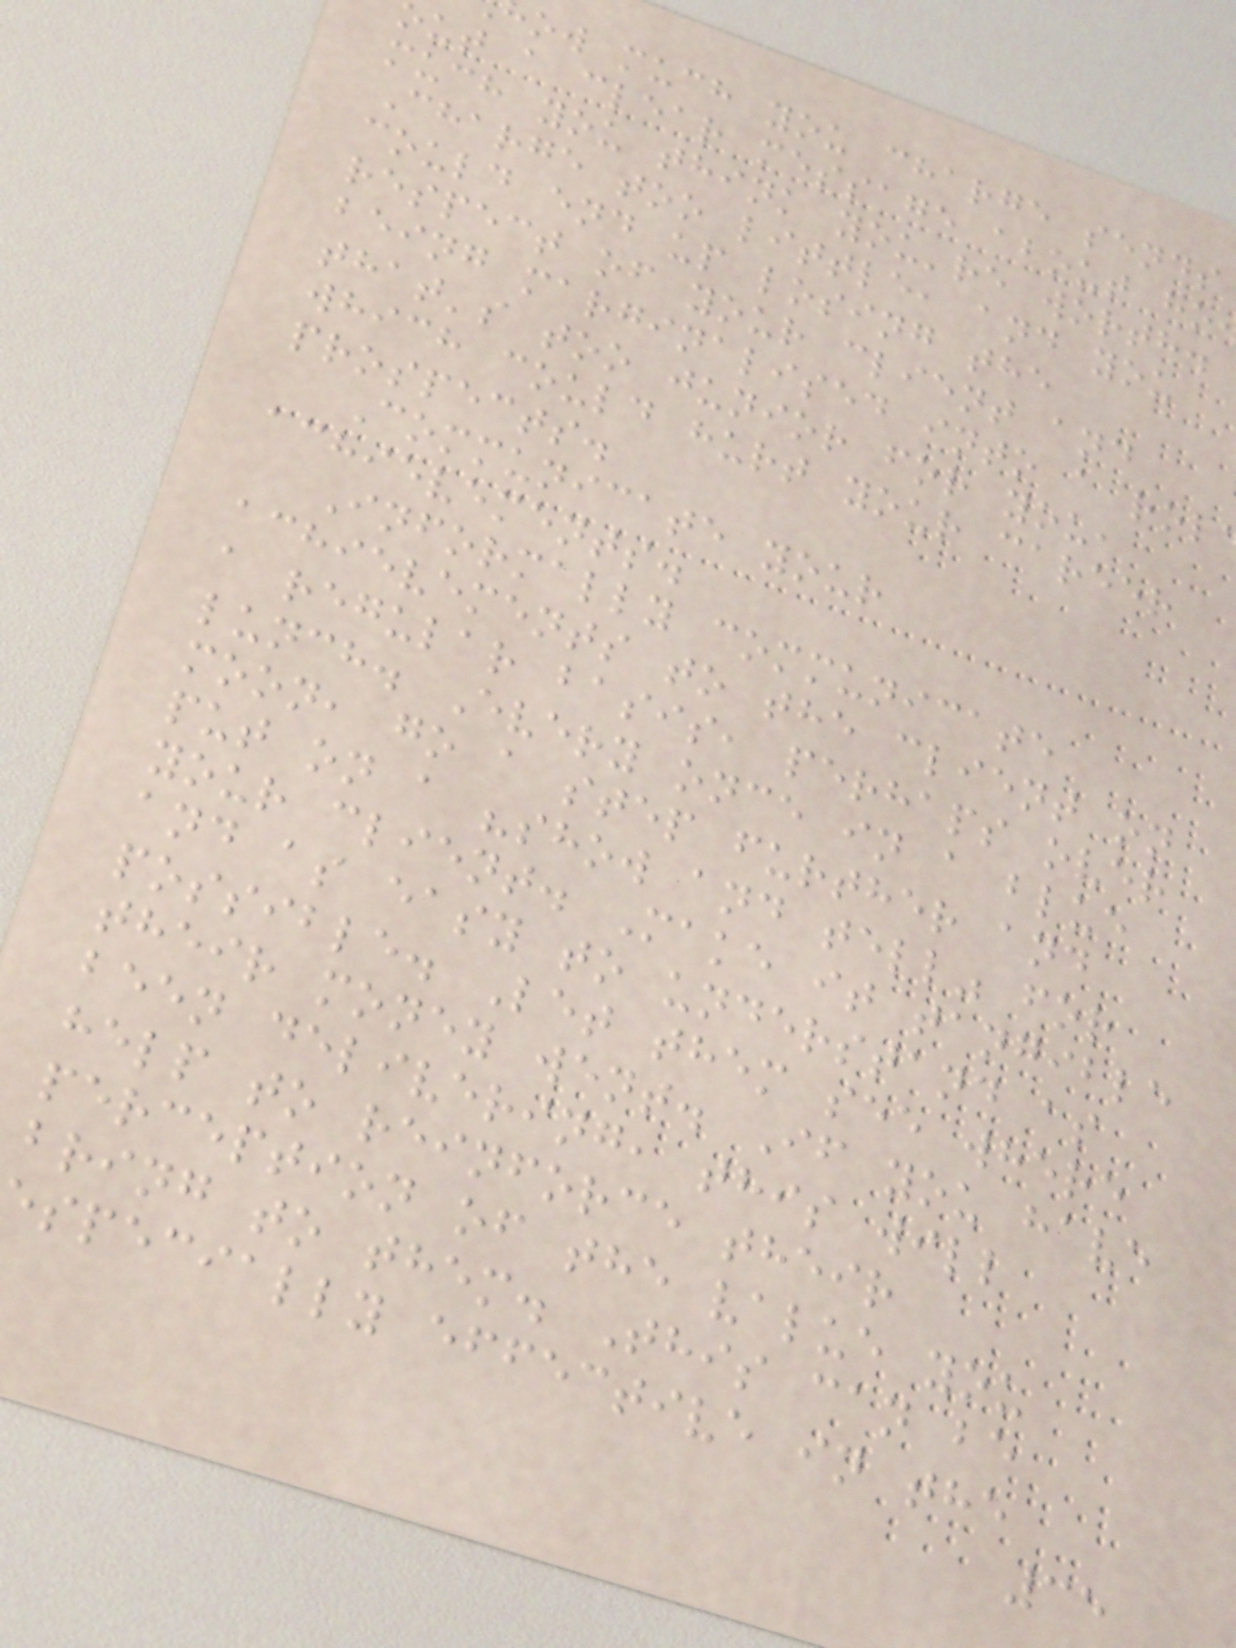ow much you charge sends
ut a clear message about ho
much you think you're worth.
Charge too little, and you
could end up losing the
respect of your client and
being marginalised into a rol
that's too junior for you,
which could hurt your career
prospects.
Communicate your
achievements.
Informally communicate
achievements to the client on
a regular basis, perhaps over
lunch. Every once in a blue
moon, go a step further and
put on a "show and tell" for
your client. Make it tangible
and as easy to understand as
possible. Let them see where
their money went. If you have
been delivering, this will
help to reinforce their
perception of the value you
bring to them. This can be
specially effective in the
35
